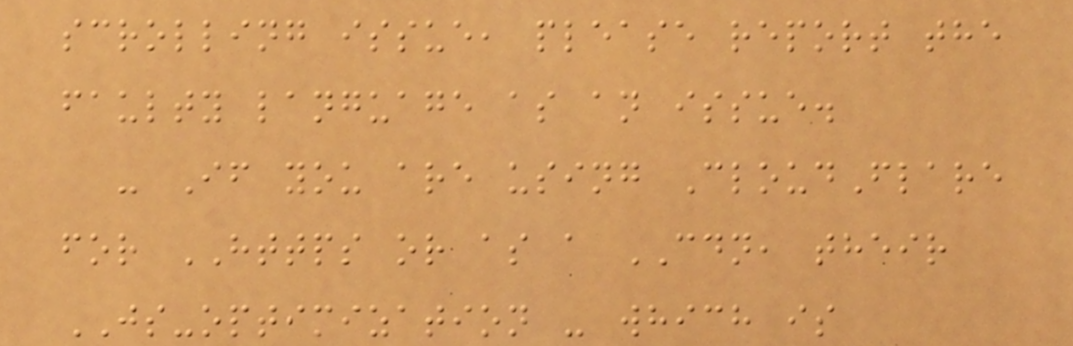scrolling issue, please report the
faulty language as an issue.
- If you are using CloudFlare
for HTTPS or as a CDN, their
JS-optimization - which is
